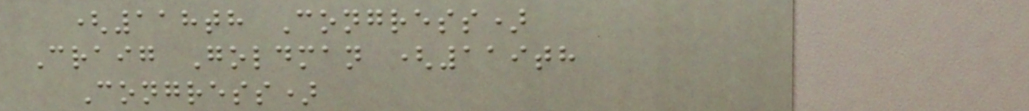(118th Congress)
Craig Goldman (119th
Congress)
